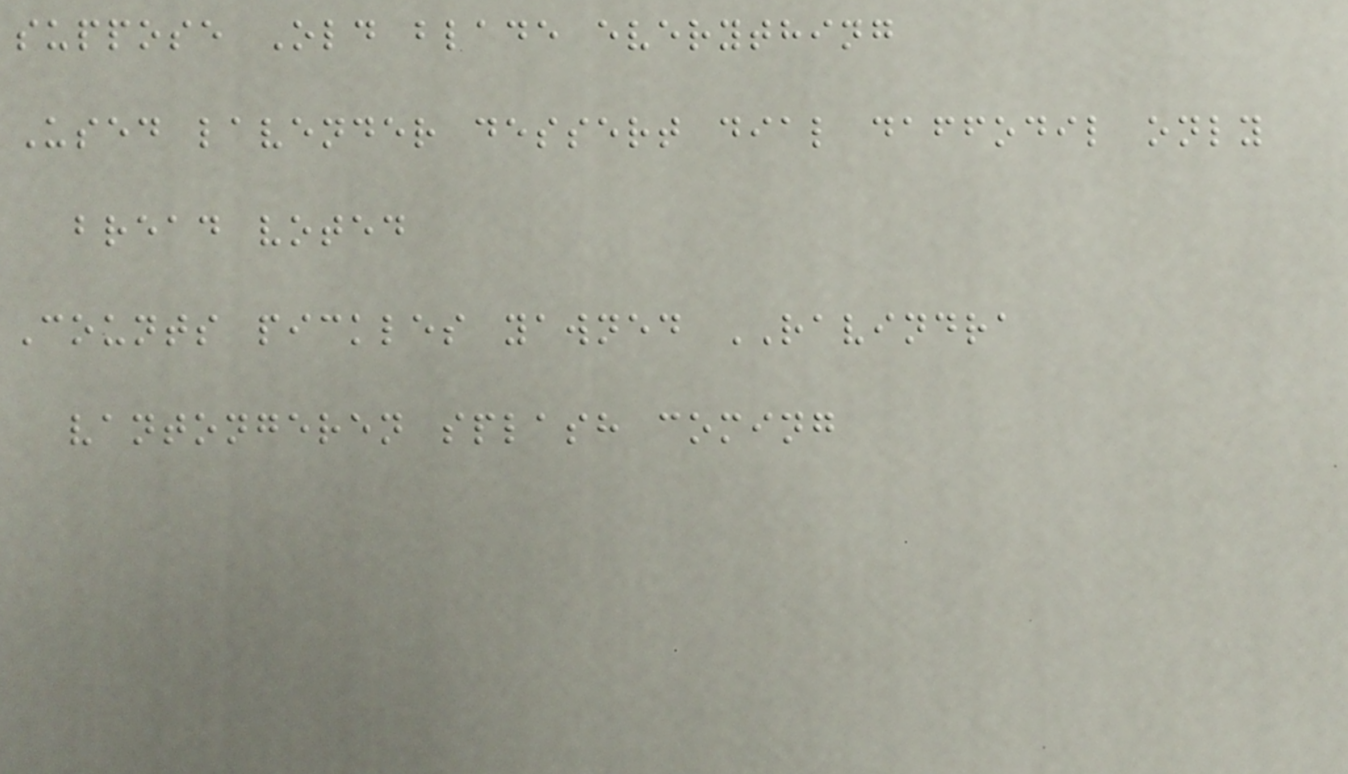suppose Old blade everything
Used lavender dessert dial daffodil only
bread voted
Counts pickles yawned RAVINDRA
vantongeren splash coming
